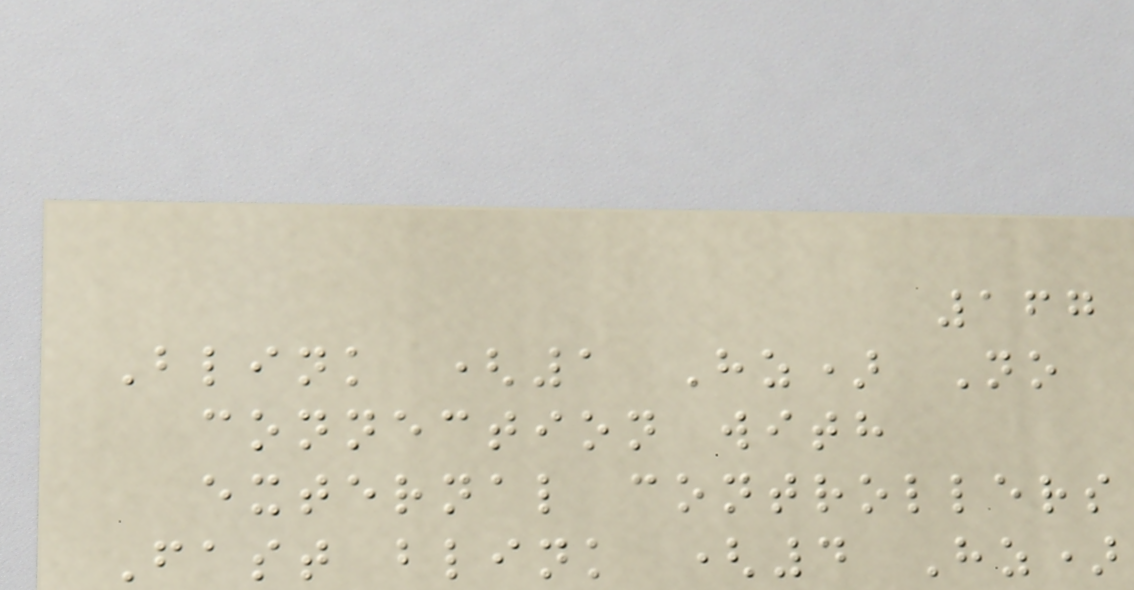167
Blink (1 Hz) No
connection with
external controllers
Fast blink (4 Hz)
